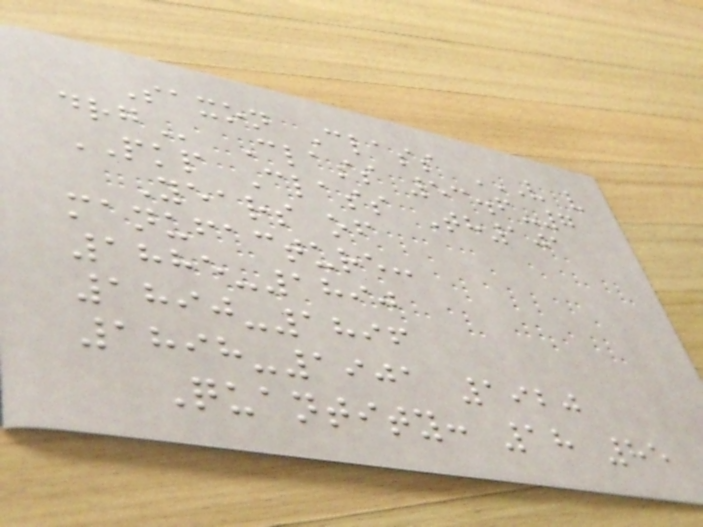Saxon Class V V
DRG Class 53.6-7
PKP Class Th101
Years of
manufacture:
1885-1890
1890-1896
1898-1901 1920
Quantity: 18 85
